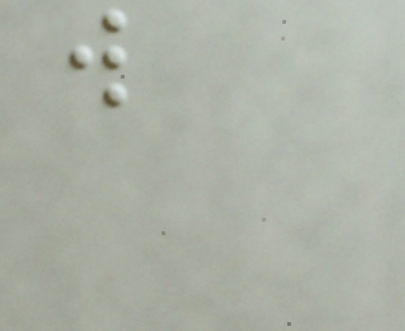will
